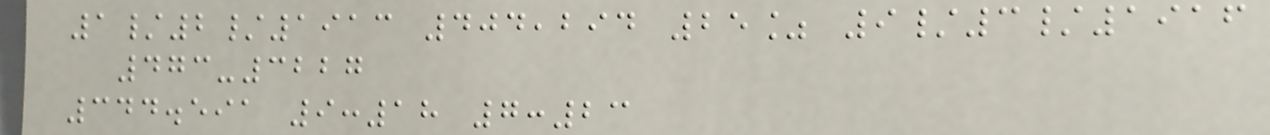1/2/1913 404,294 25% 9/3/1916
473-3227
344.591 9:18 7:23
